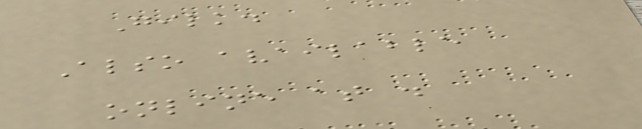Gilk.
Also available
online at .
